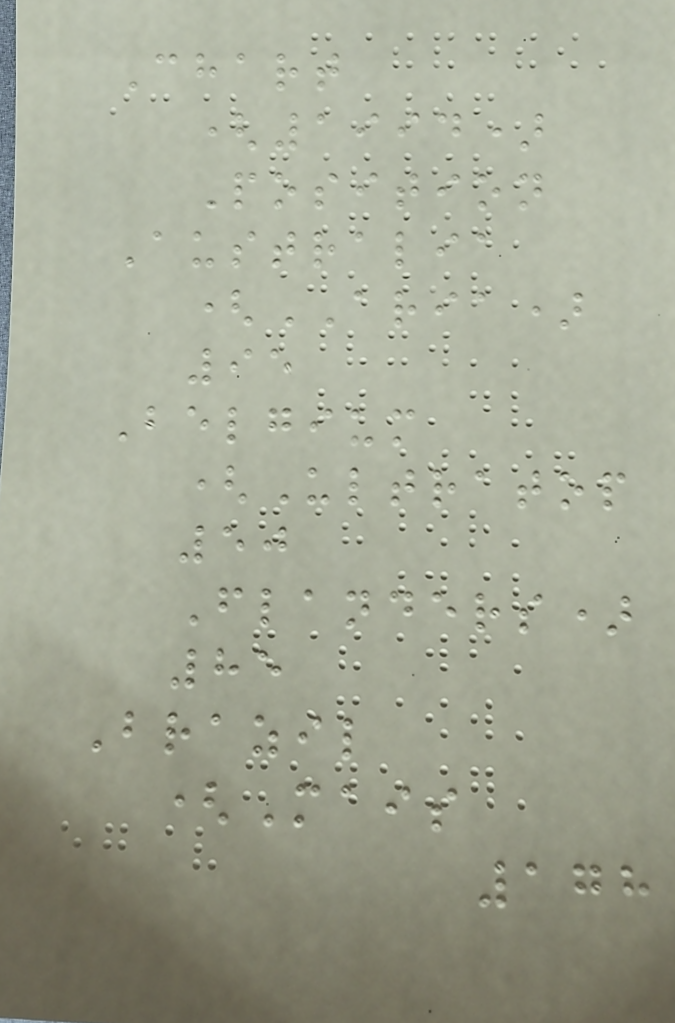Chart
(1994)
Position
Australia
(ARIA)
95
Belgium
(Ultratop
50
Flanders)
85
Brazil
(Mais
178
